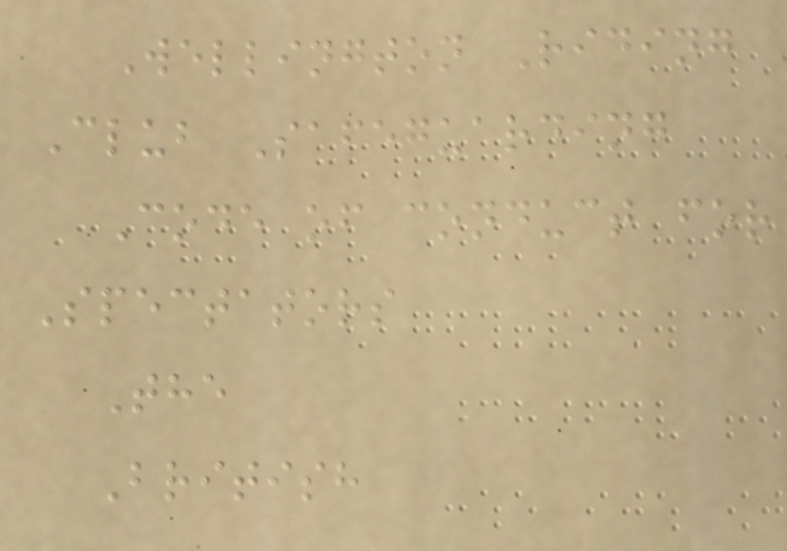Wellington Riding
Club Safeguarding
Code of conduct for
Spectators
The
British
